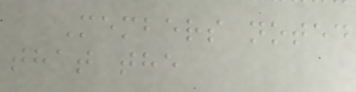Members noted
that the
